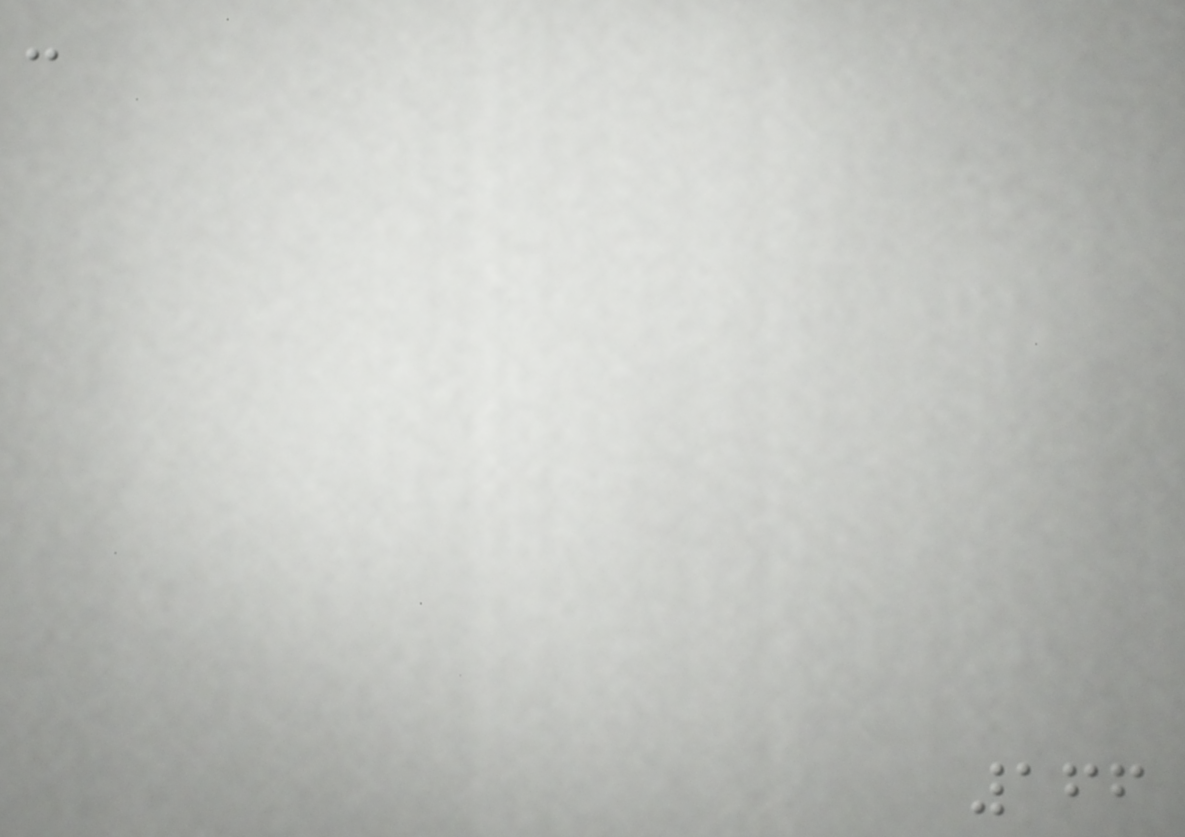-
166
